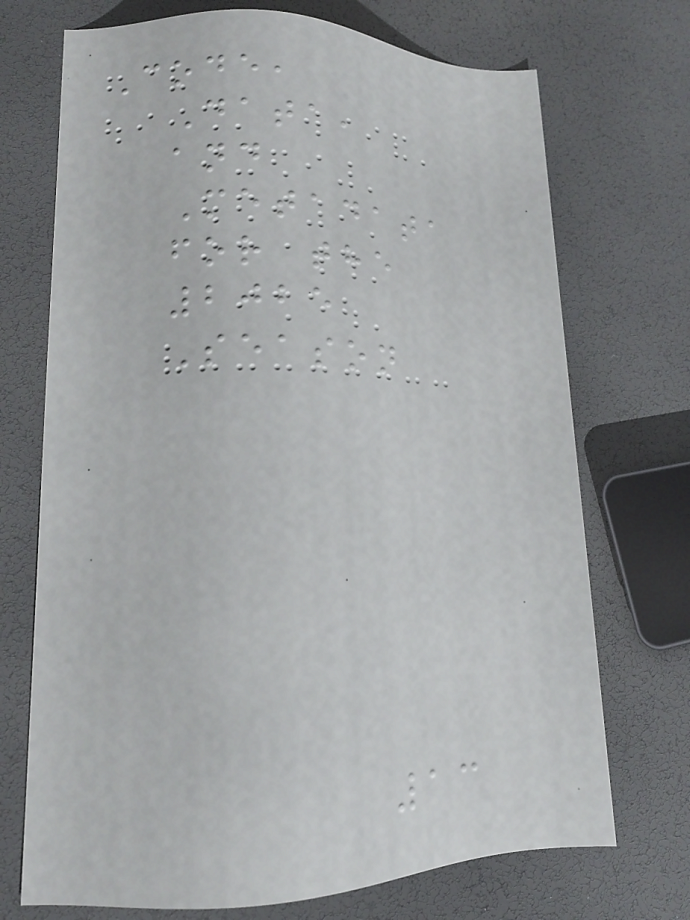Code,
Data,
and
Metadata
for the
2025
Season
13
